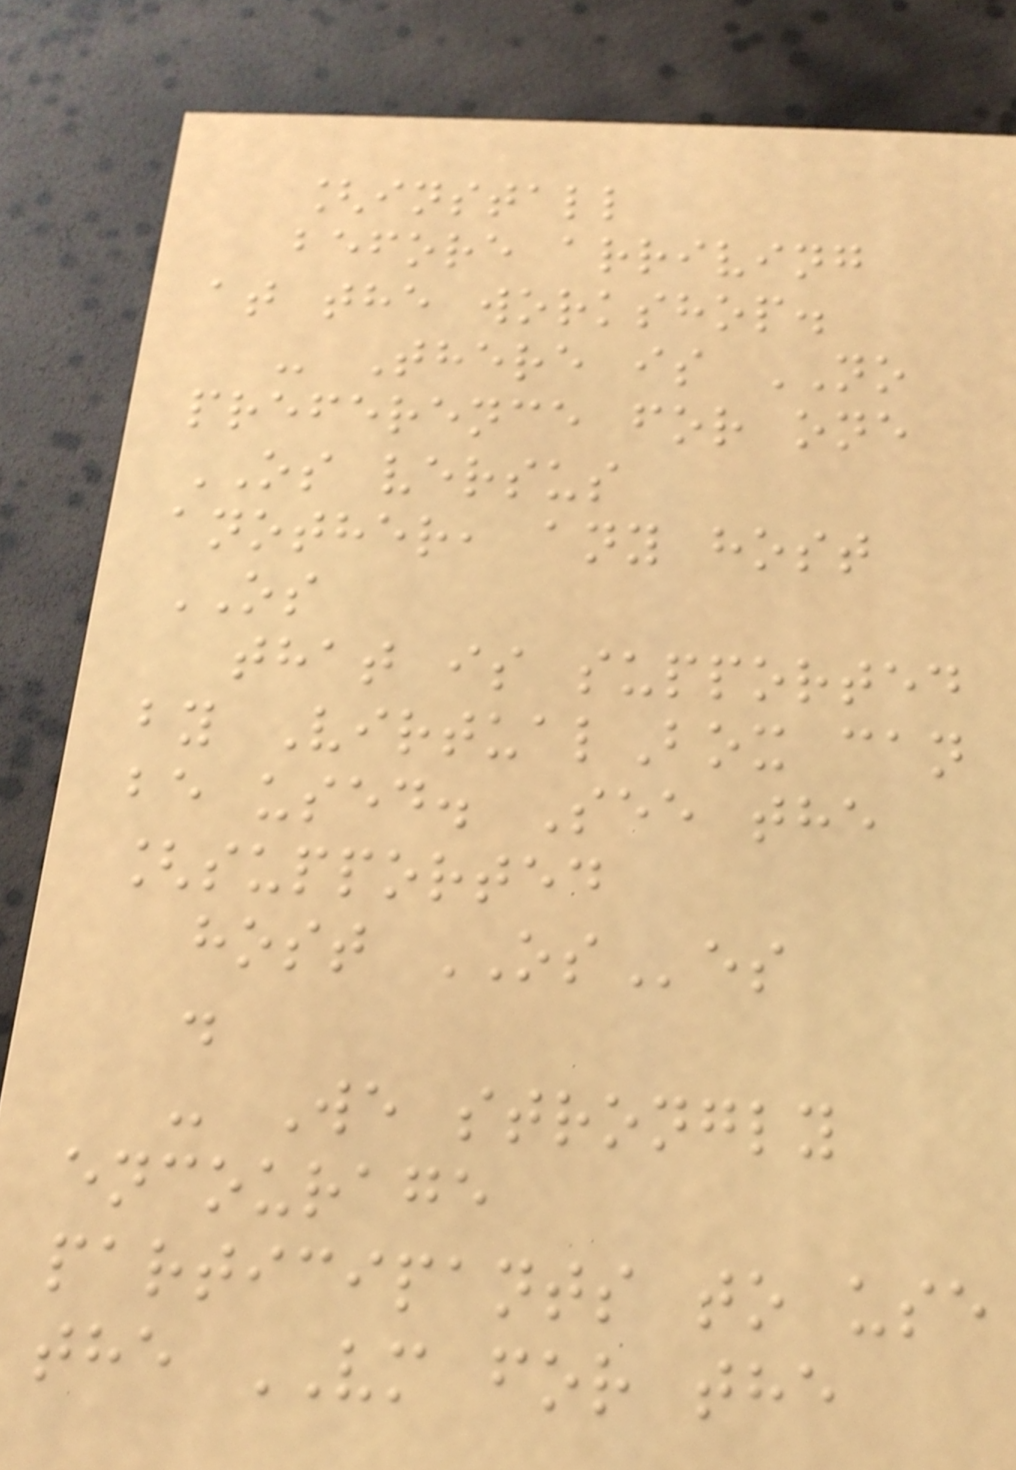[install
before arriving
at the workshop.
- There is NO
preference for one
OS versus
another, any host
OS
that is supported
by VirtualBox can
be used. See the
[supported
host OSes
.
- We strongly
encourage
participants to use
the VM for the
